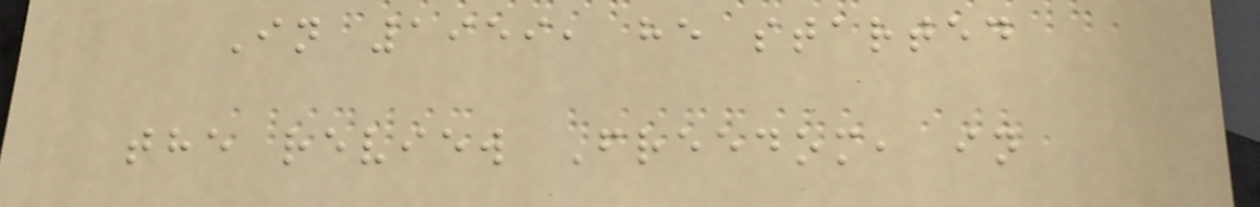In 1959, he started
the review Freedom, in
